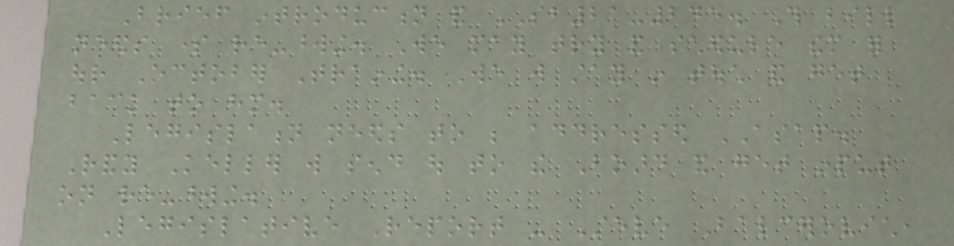Brief introduction and SB21-245. This bill
needs some re-wording. We may try and schedule them for
our October Training. We will stay in touch and get
back to him.
Legislation needs to be addressed ASAP.
Randy Keller will send out to the Board and get input
on re-wording.
Legislative Report - Steve Balcerovich,
